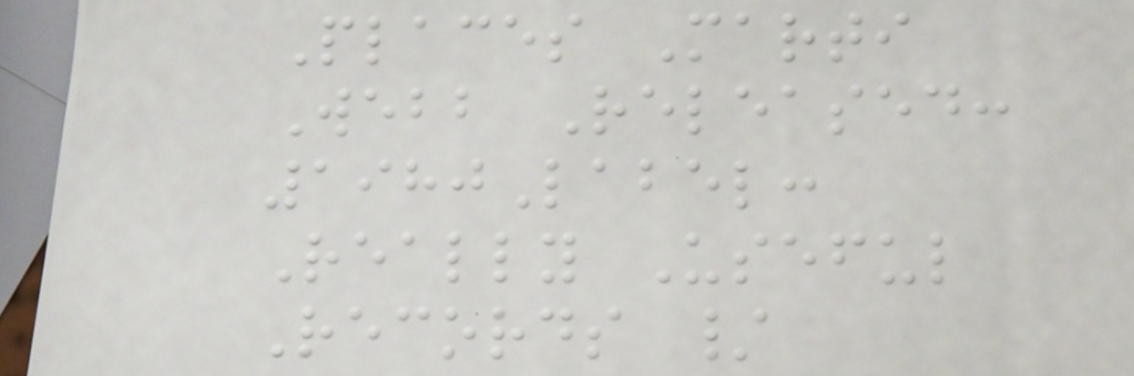Places Marti
Webb Released:
1980Label:
Really Useful
Records /
